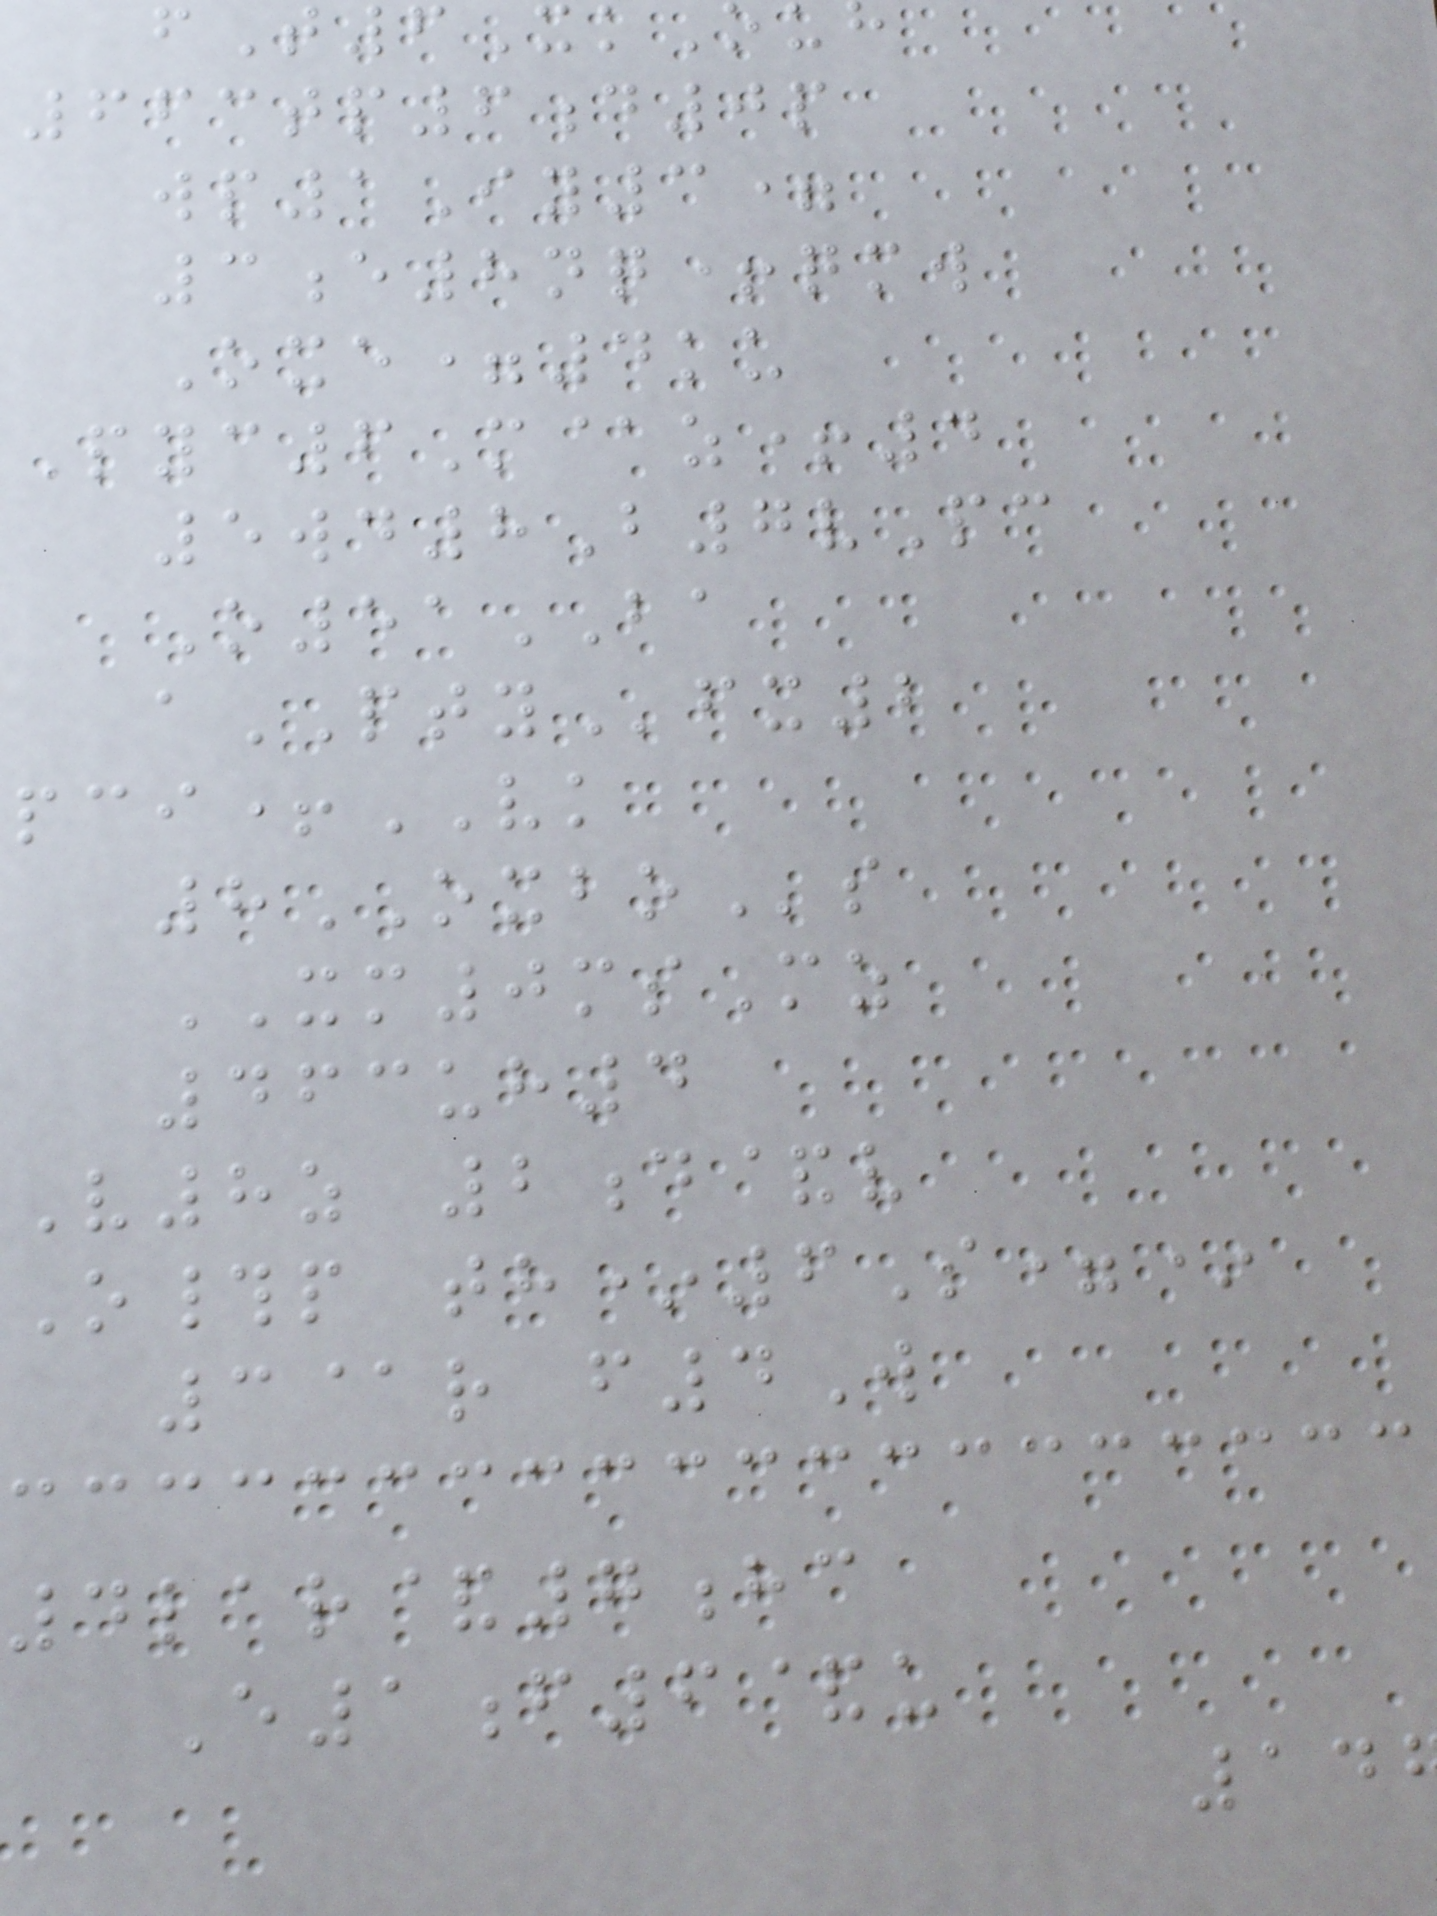fT6Xk
663tp6d0p
wp1Iy3=
3e8nq+qmw
Oxe=4ku
Pyc6M@z+4
5wd8B7vPc
O51BA
aPTYfx2
pci+VK
8OXBOs
XM0msMz
463uh4
V8z 2d&v
O#p th*6S=*
3@r f4W
4lar&7hc
E1f6&u
